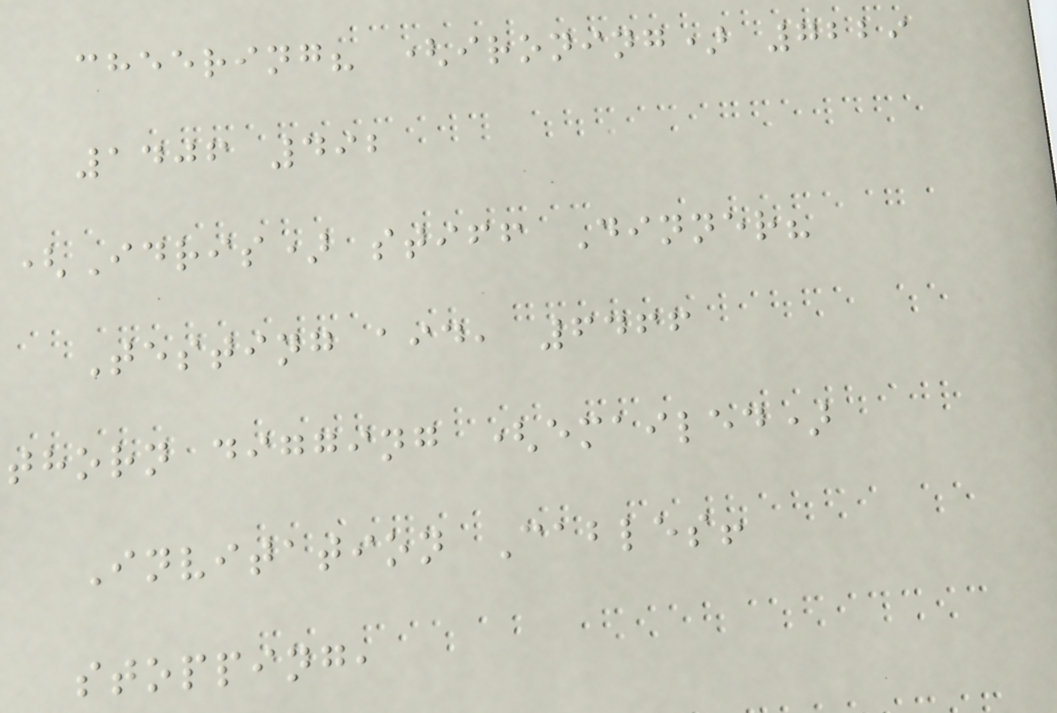cheering? (ironing) 7229
1406 492
(Idris) stiff Dinner?
Testing aid, 6466
thorn digging (emailed)
Invitation Cables!
stopping,
